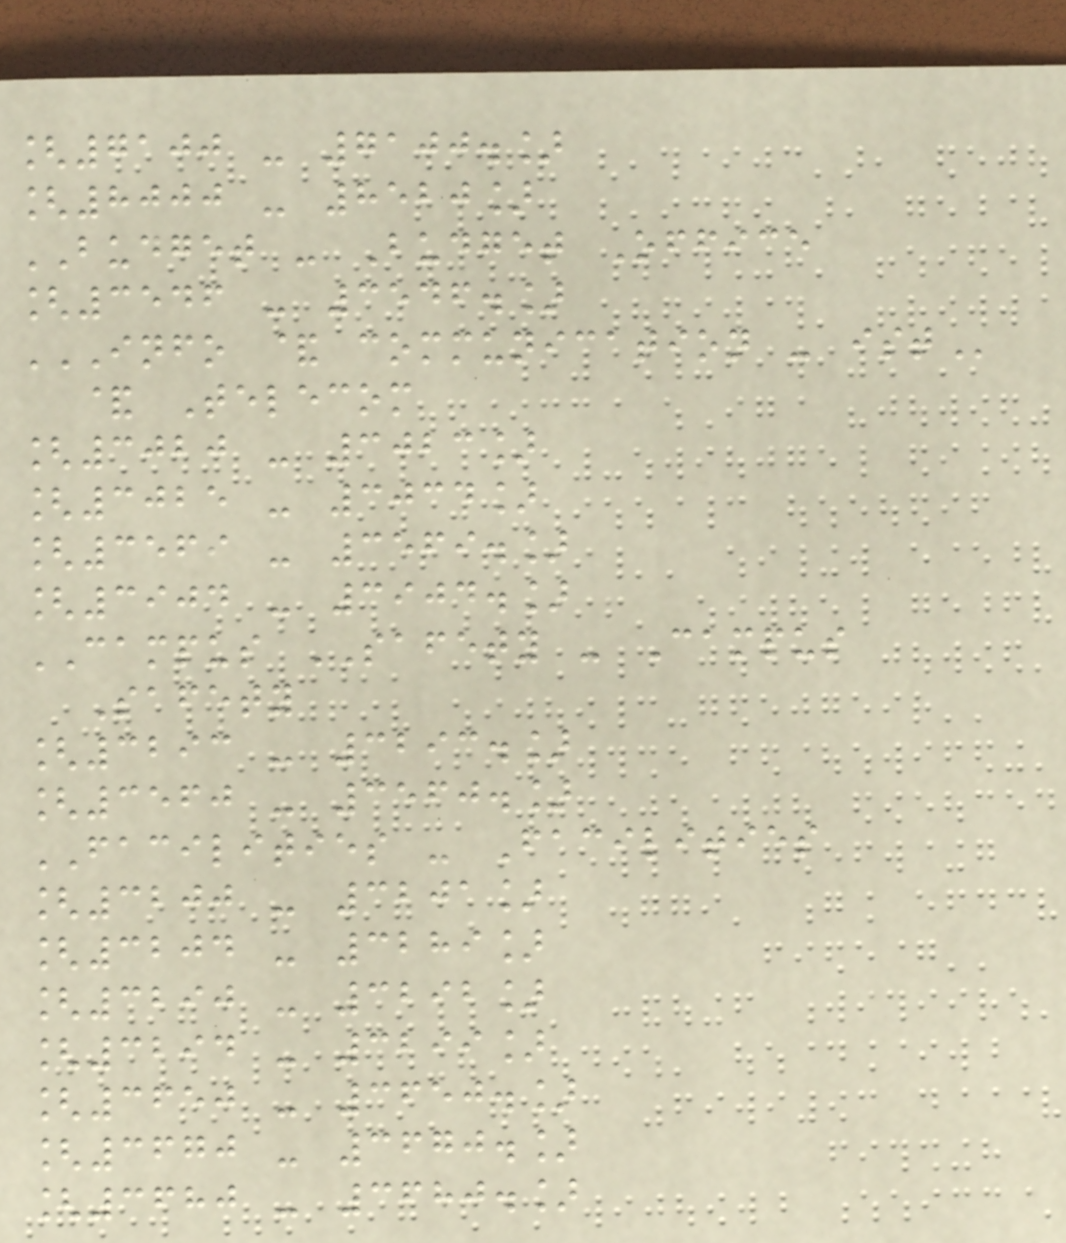[7100 - 7100.]
[8000 - 8520]
BUDGET - Budget Office
[3546 - 3546.]
INFO & COMMUNICATION - IST
& Telecom
[3020 - 3023]
[3025 - 3034]
[3569 - 3569.]
[3904 - 3904.]
CAMPUS SAFETY - Campus
Safety
[3293 - 3293.]
[3560 - 3560.]
FACILITIES - Facilities
[3200 - 3201]
[3204 - 3289]
[3290 - 3292]
[3294 - 3299]
[3650 - 3650.]
[3670 - 3670.]
[3680 - 3680.]
